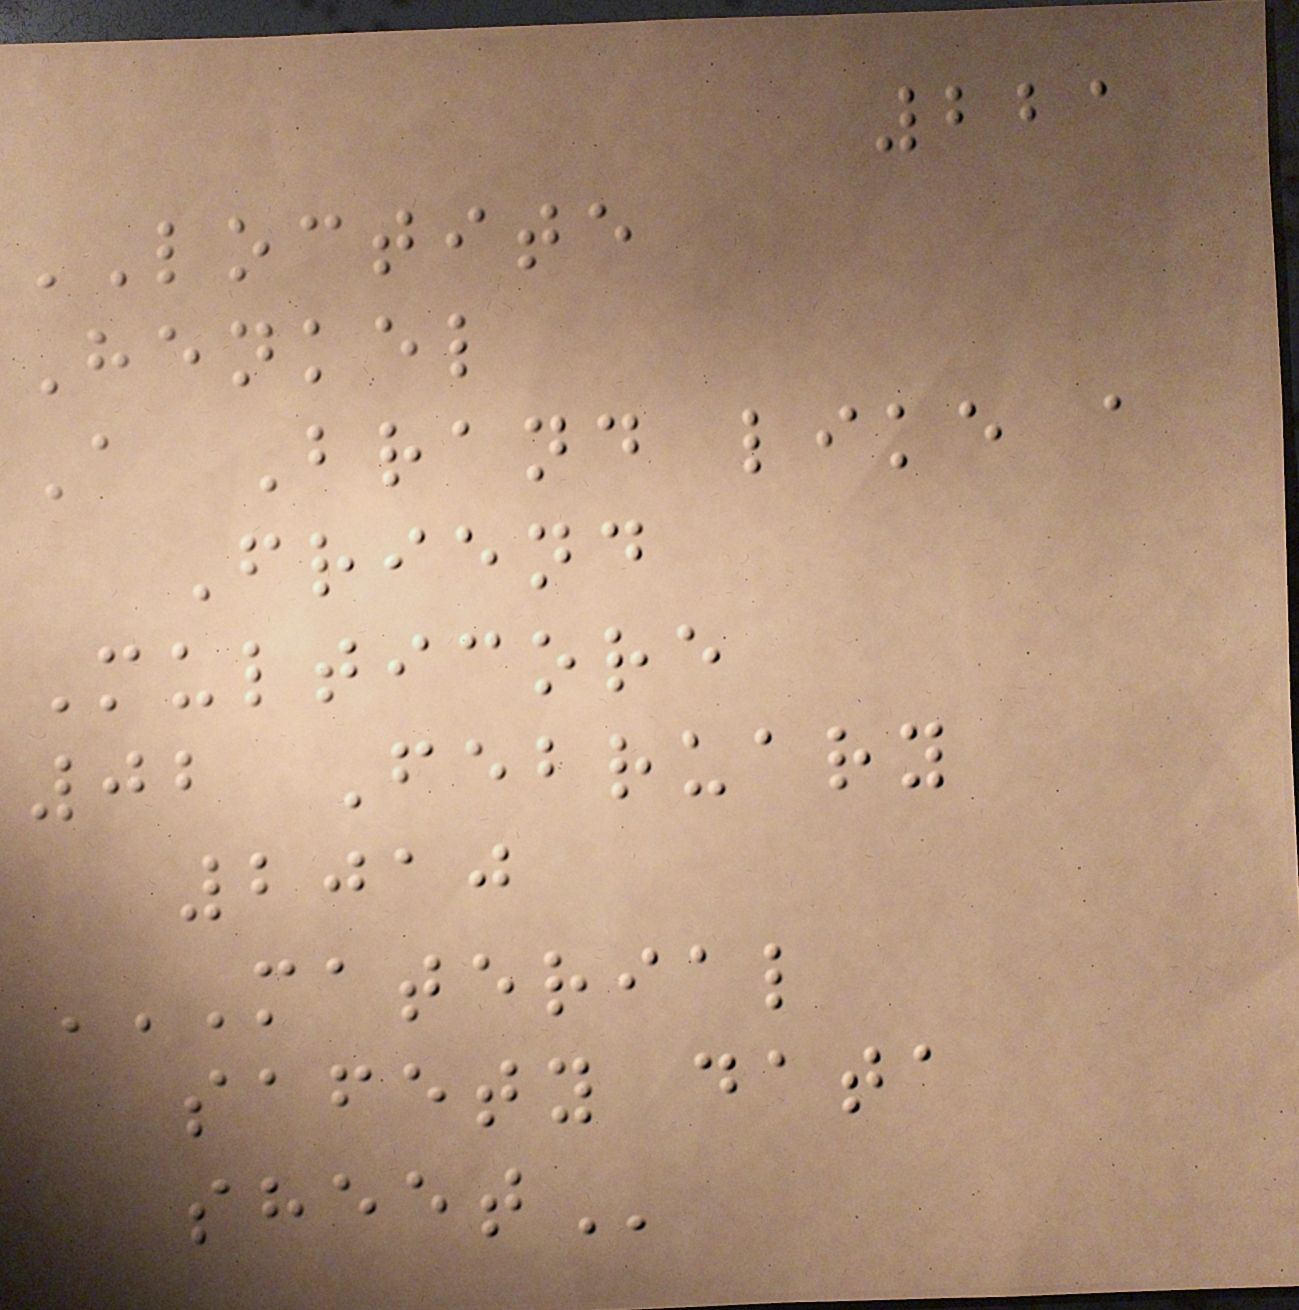221
LOCTITE
Henkel
A Brand like a
Friend
Multicore
02 February
2010
MATERIAL
SAFETY DATA
SHEET
